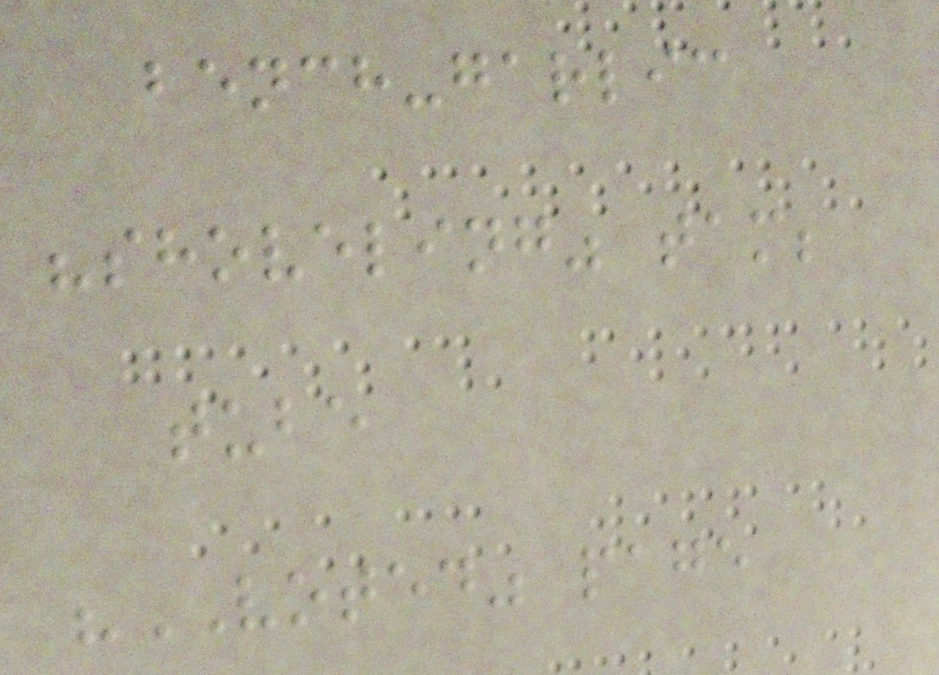bench-garlic
"shoveling" tam;
tube
"VOTED" page
